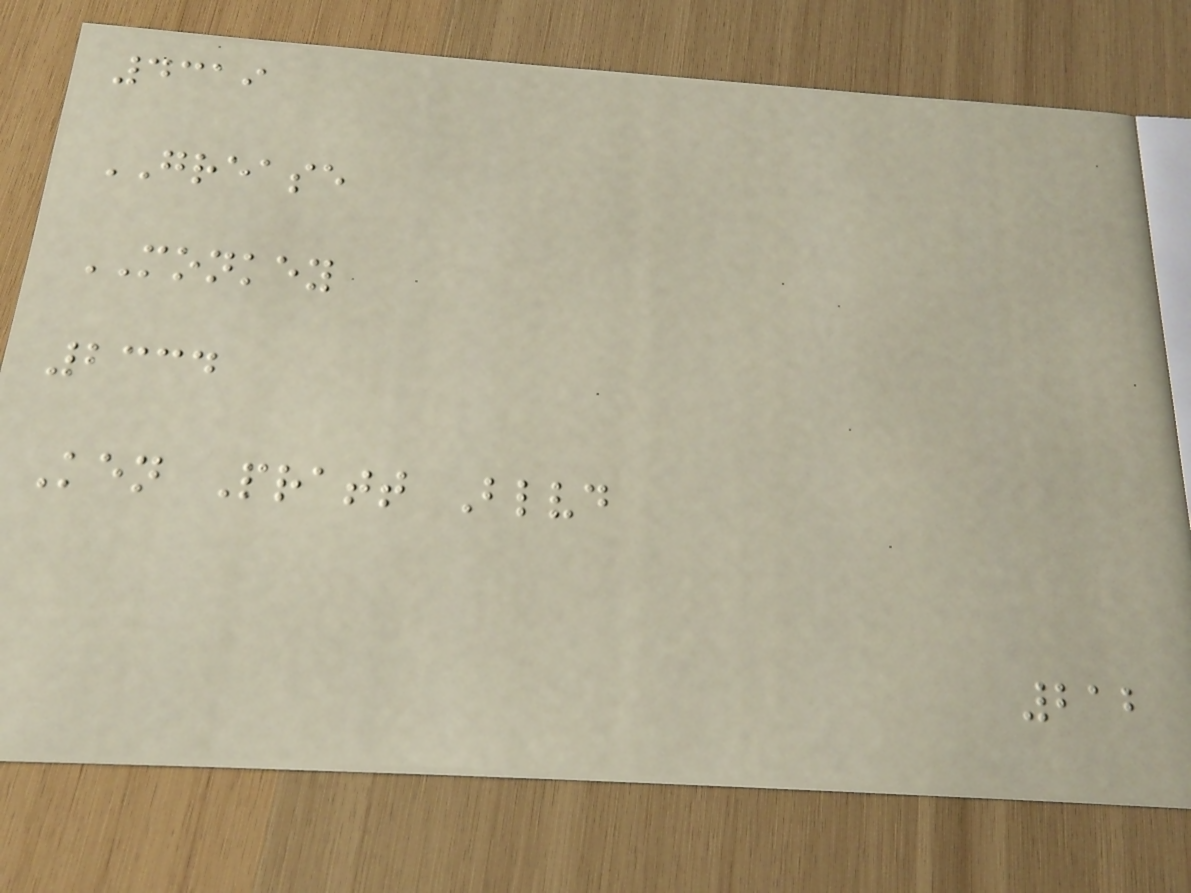4319
GREASE
MONKEY
2334
Ken Pratt Blvd
212
